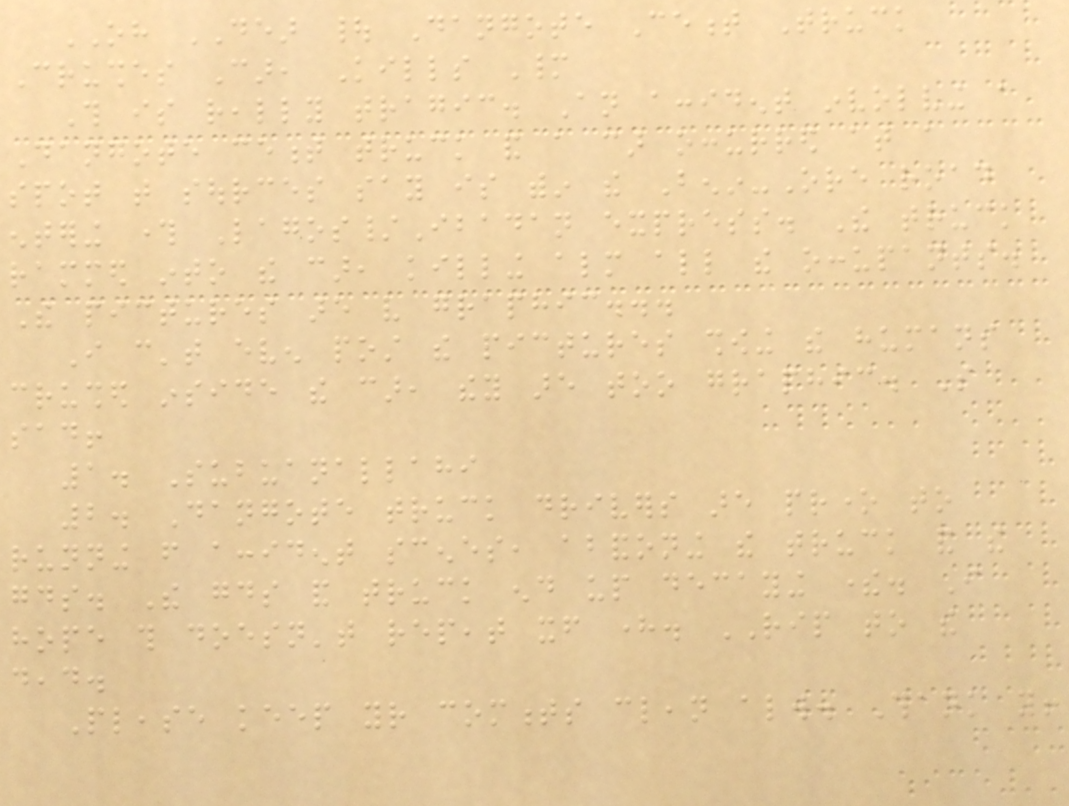OH DEAR | Dangote Cement Truck
Crushes Car, Kills Many
This is really tragic. An accident involving a
Dangote cement truck and a car occurred at a
spot that sources say is within the Benin-Ore road
entering through Lagos/Ibadan express. The truck
rammed into the car, killing almost all the occupants.
The pictures are very graphic...
I can't even post the pictures showing the humans
crushed inside the car, they are too graphic. So
sad!
1. Subuanallahi
2. Dangote truck drivers are prone to
running from accident scenes, abandoning the truck and the
goods. The goods and truck end up decaying there. I
hope this doesn't repeat itself here. RIP to the
dead.
Please keep your comments clean always. Thank you!
